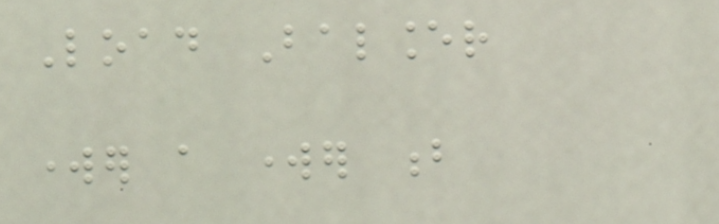Load Balancer
worker a worker b
